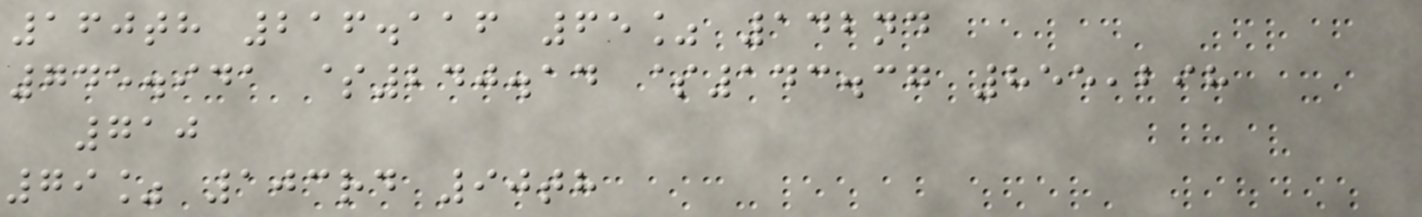160th 216.116 65% 142nd
745.941 $240.14 $143.37 855,298
710
79% 103rd 90th
